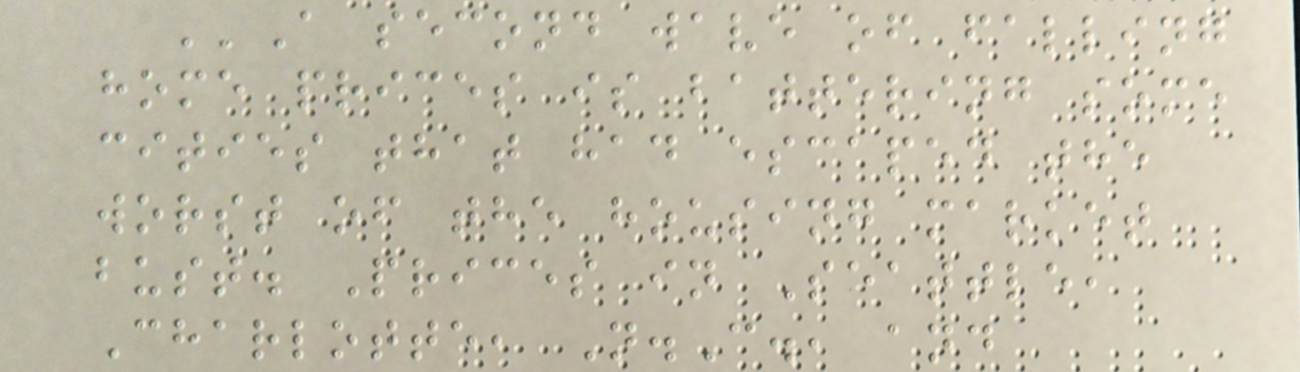''A second wave of falling
home prices is battering some
cities that had escaped the
worst of the housing market
bust. Prices in Seattle,
Charlotte, N.C., and
